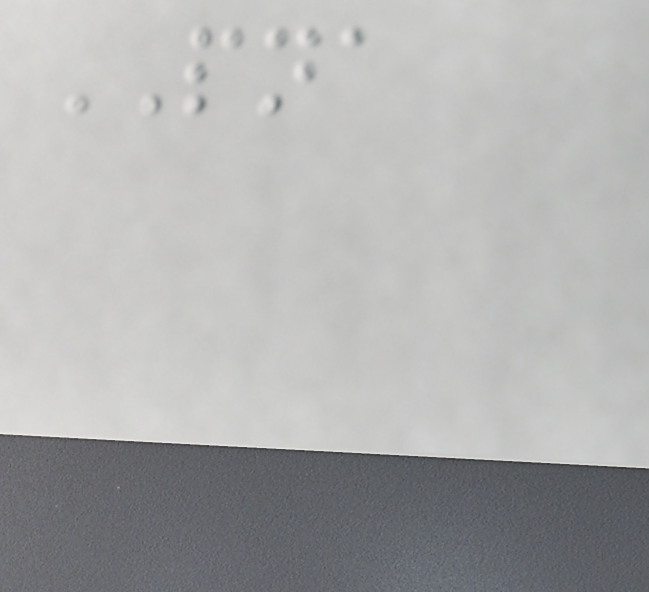PNA
